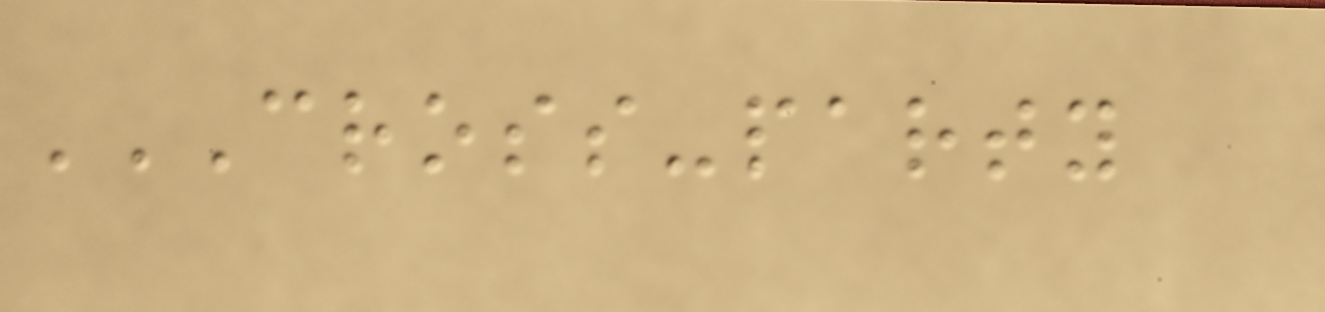CROSS-PARTY
